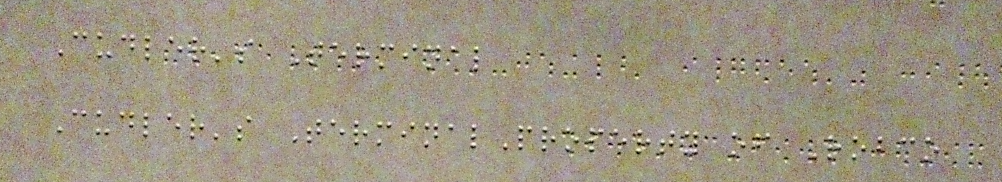Cudler's Terminal
Cudler's TerminalProperty of Robco
